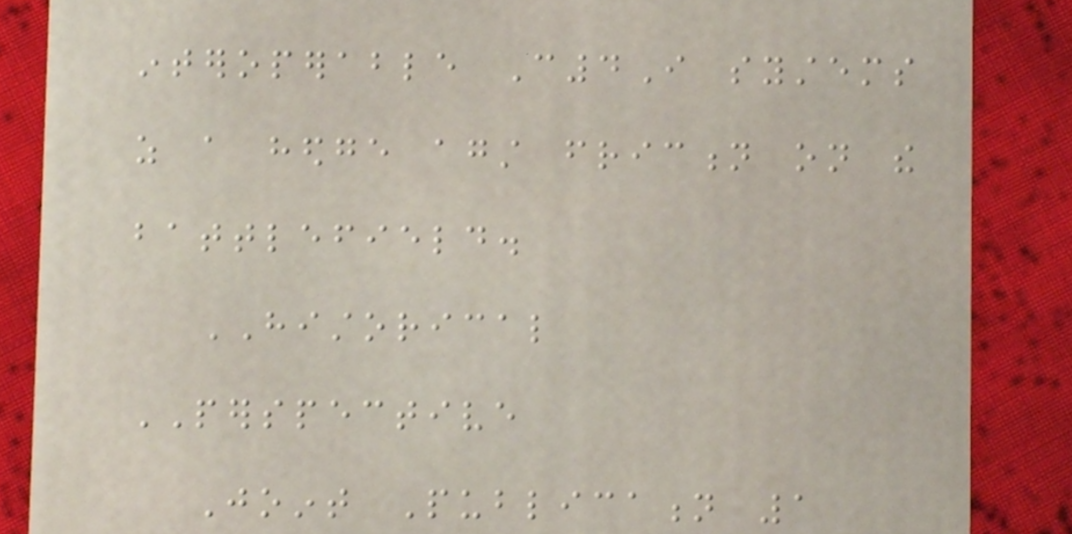interoperable C4I systems
as a hedge against friction on the
battlefield.
HISTORICAL
PERSPECTIVE
Joint Publication 1
